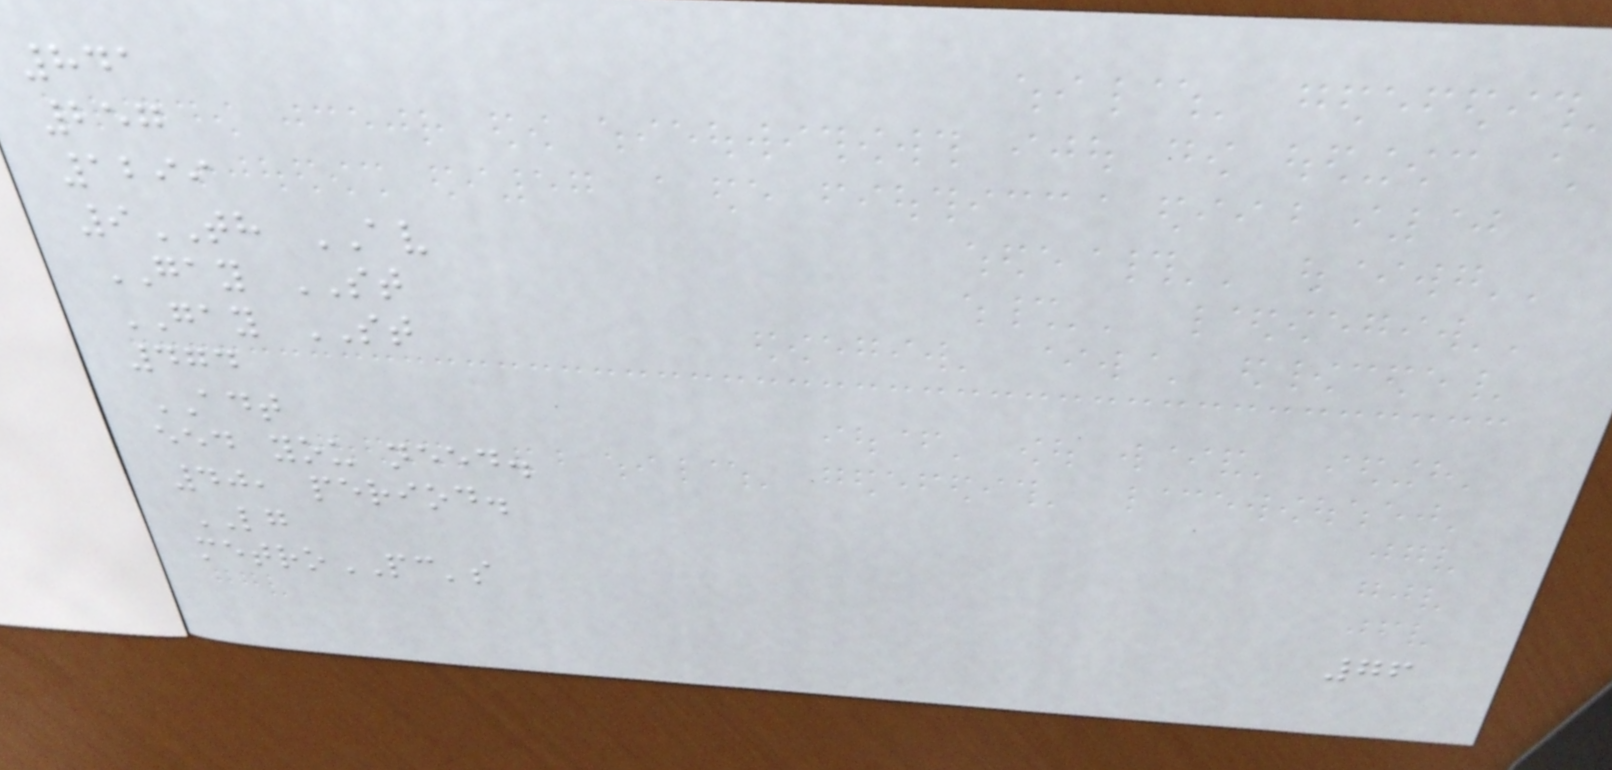841
257
1299
9TH AV
GAY ST
GAY ST
474
ADT
eed you need.
40, period.
LG
metroPC's
76
